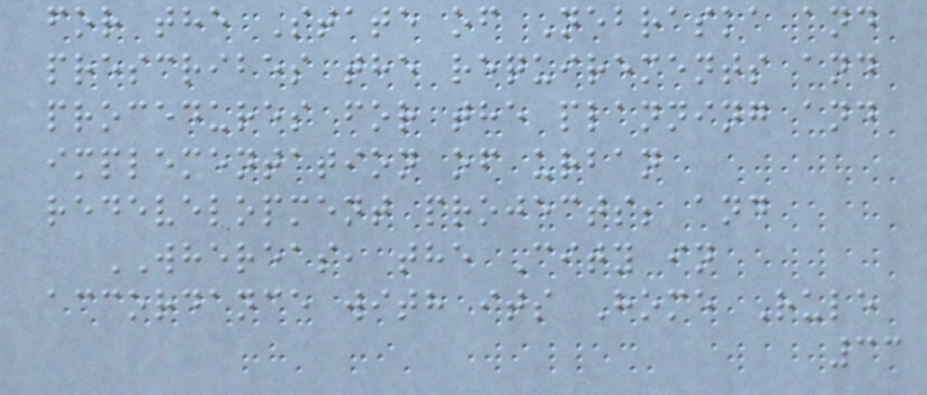for the State of Nebraska and
prescribes the requirements and
procedures for the planning and
implementation of urban
redevelopment projects; and
WHEREAS, the City in
accordance with its Home Rule
33
